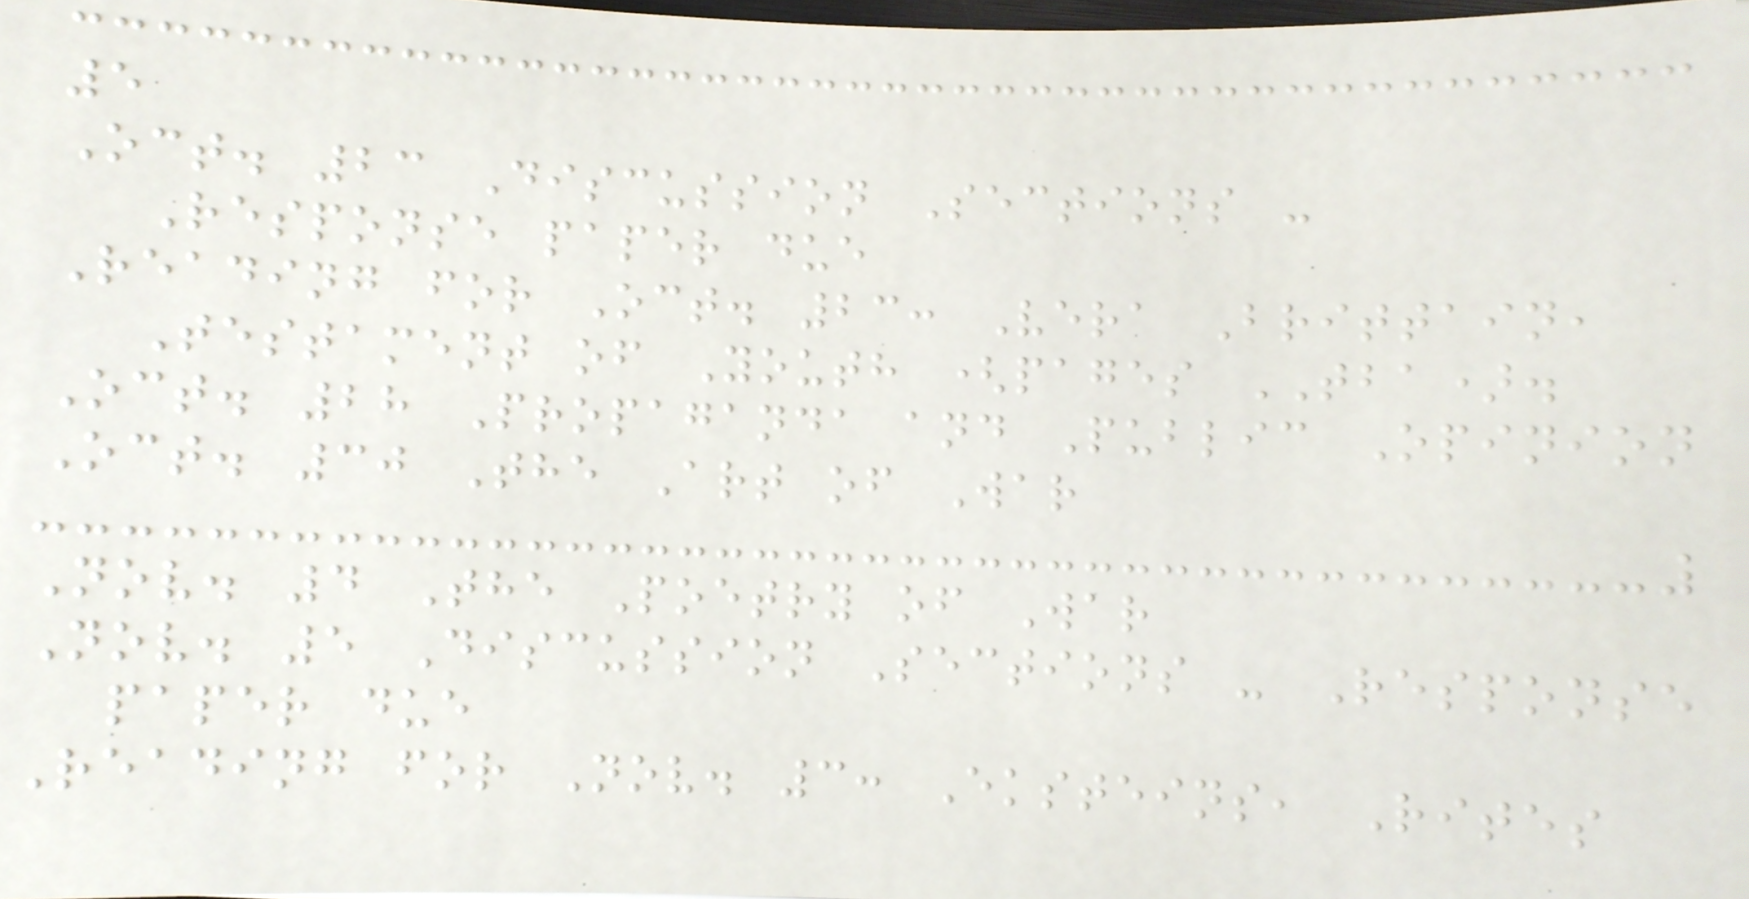5
Oct. 23 Discussion Sections -
Response paper due
Reading for Oct. 23: Vera Brittain,
Testament of Youth (pages TBA).
Oct. 28 Propaganda and Public Opinion
Oct. 30 The Art of War
Nov. 4 The Poetry of War
Nov. 5 Discussion Sections - Response
paper due
Reading for Nov. 3: Eksteins, Rites
